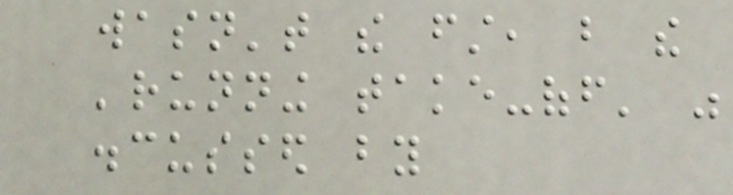wasn't the first, but the
'running take-off' was
discussed by
